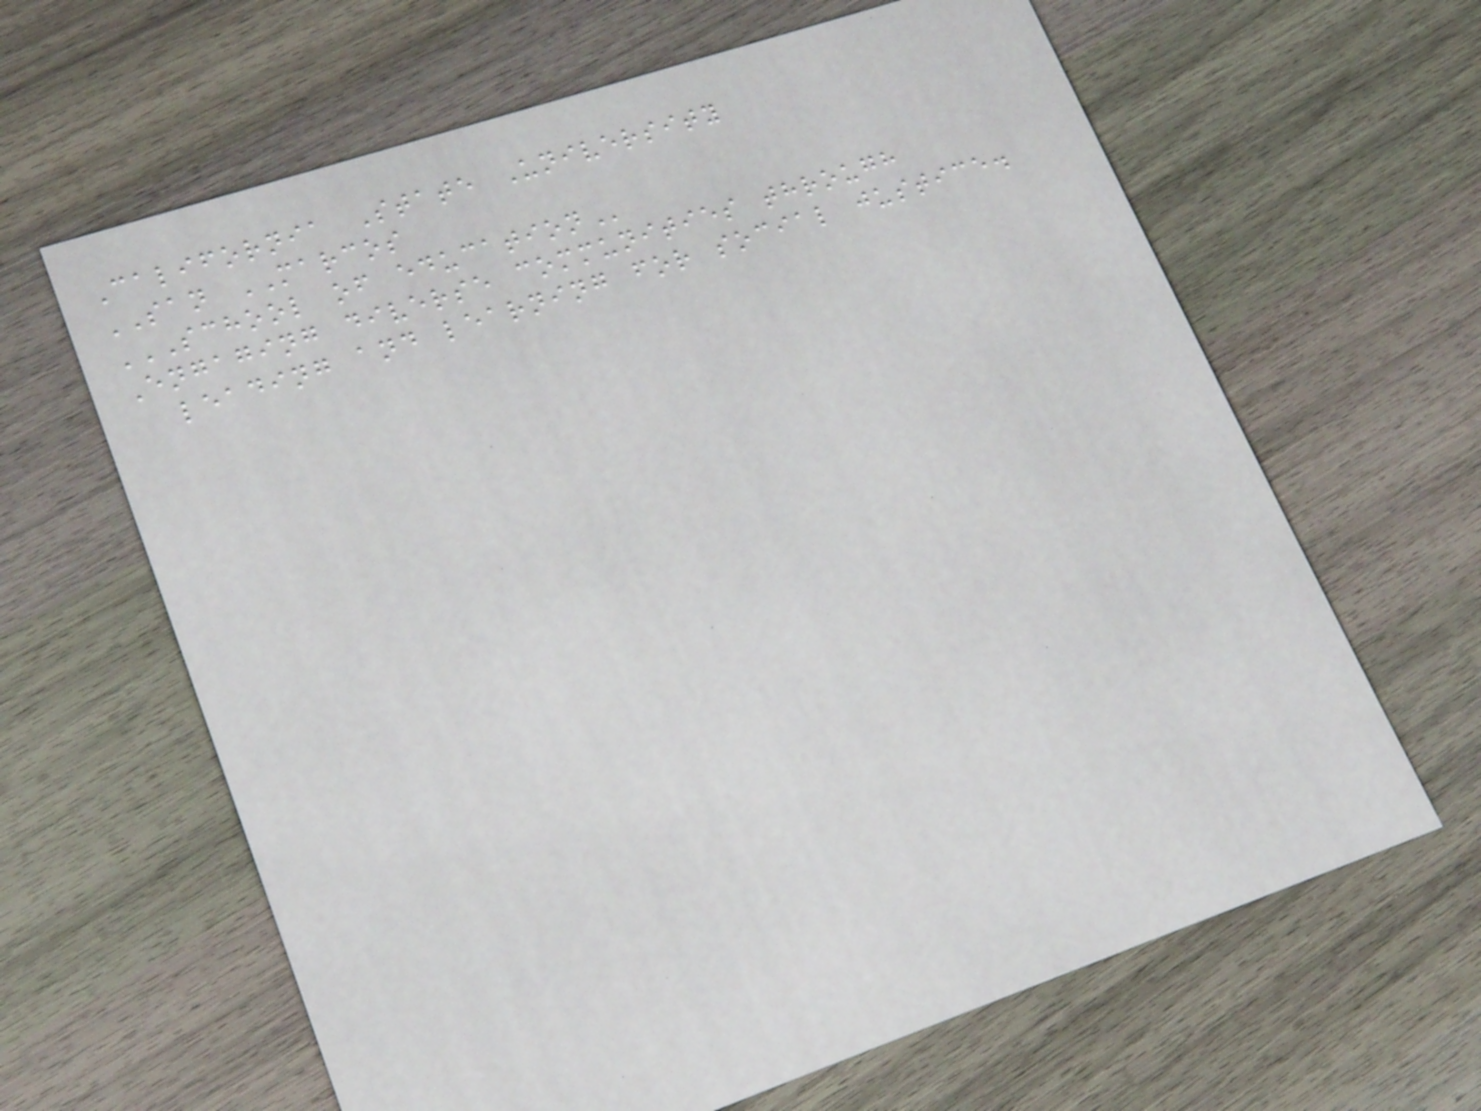California State University
SAN MARCOS
SCHOOL OF EDUCATION
Engaging diverse communities through
leading and learning for social justice.
